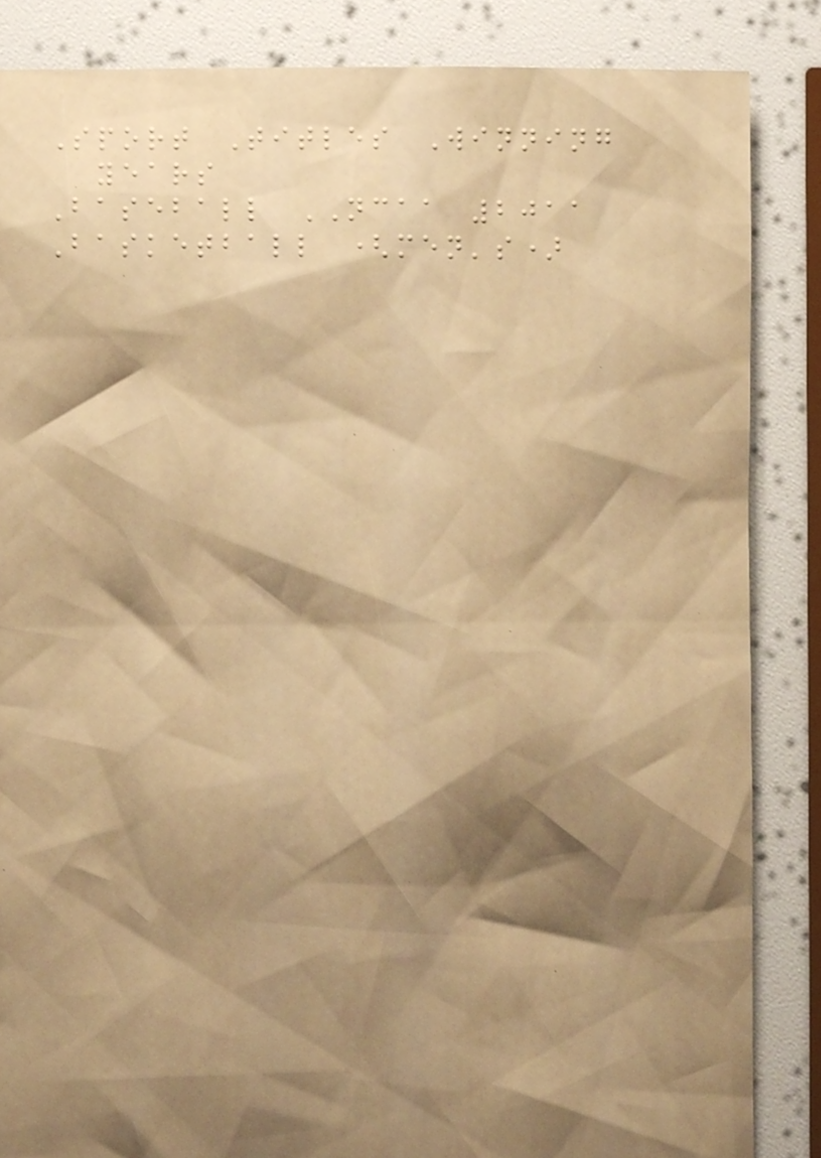Sport Titles Winning
years
Baseball NCAA 2011
Basketball (men's)
